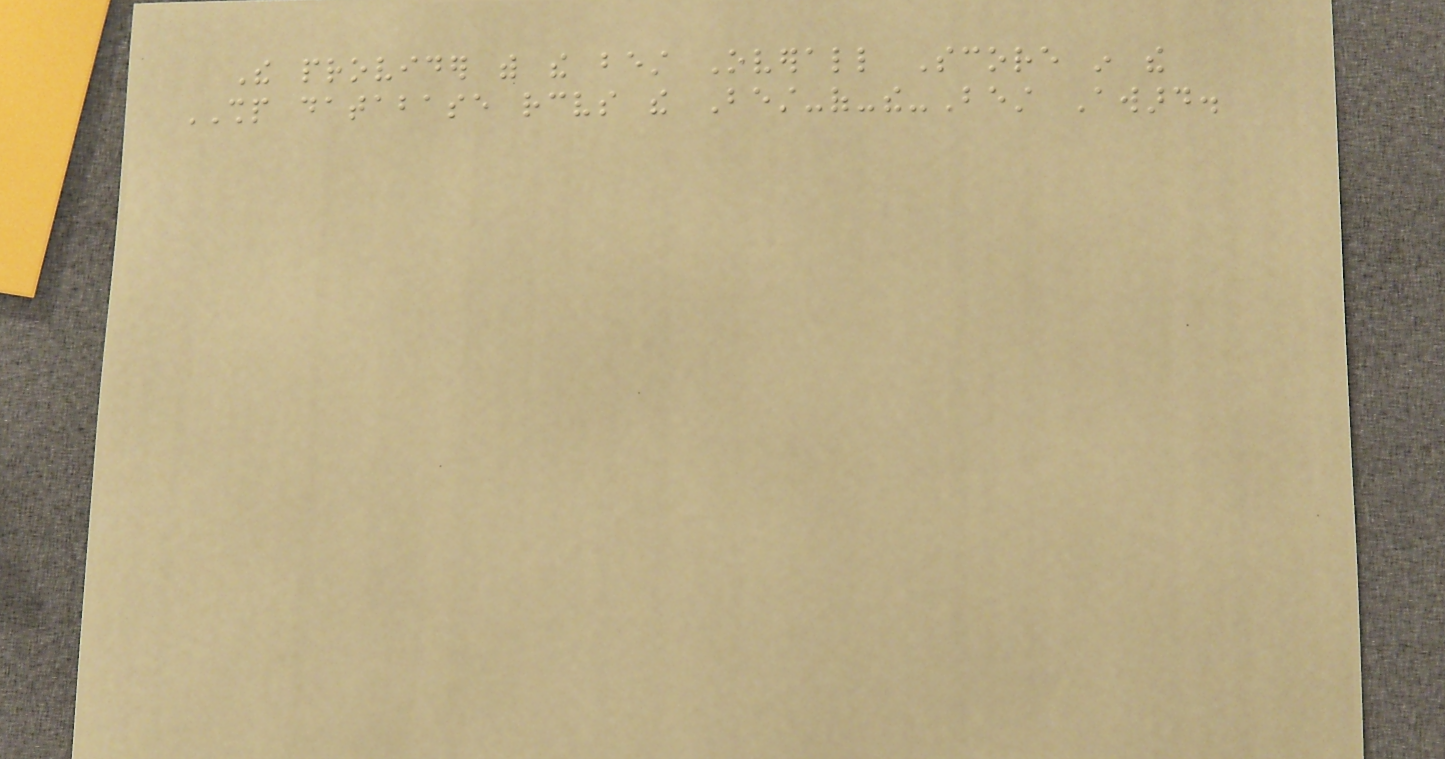The provider with the best Overall Score in the
SHP database receives the Best-of-the-Best Award.
